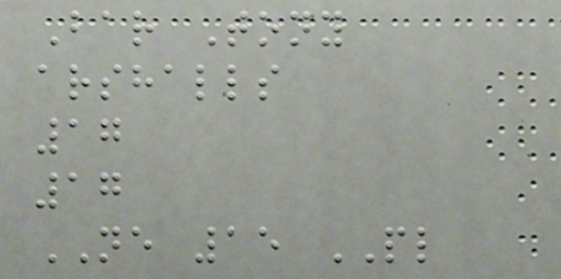Bar Tony
arshalls
17
17
NE 15 PL
